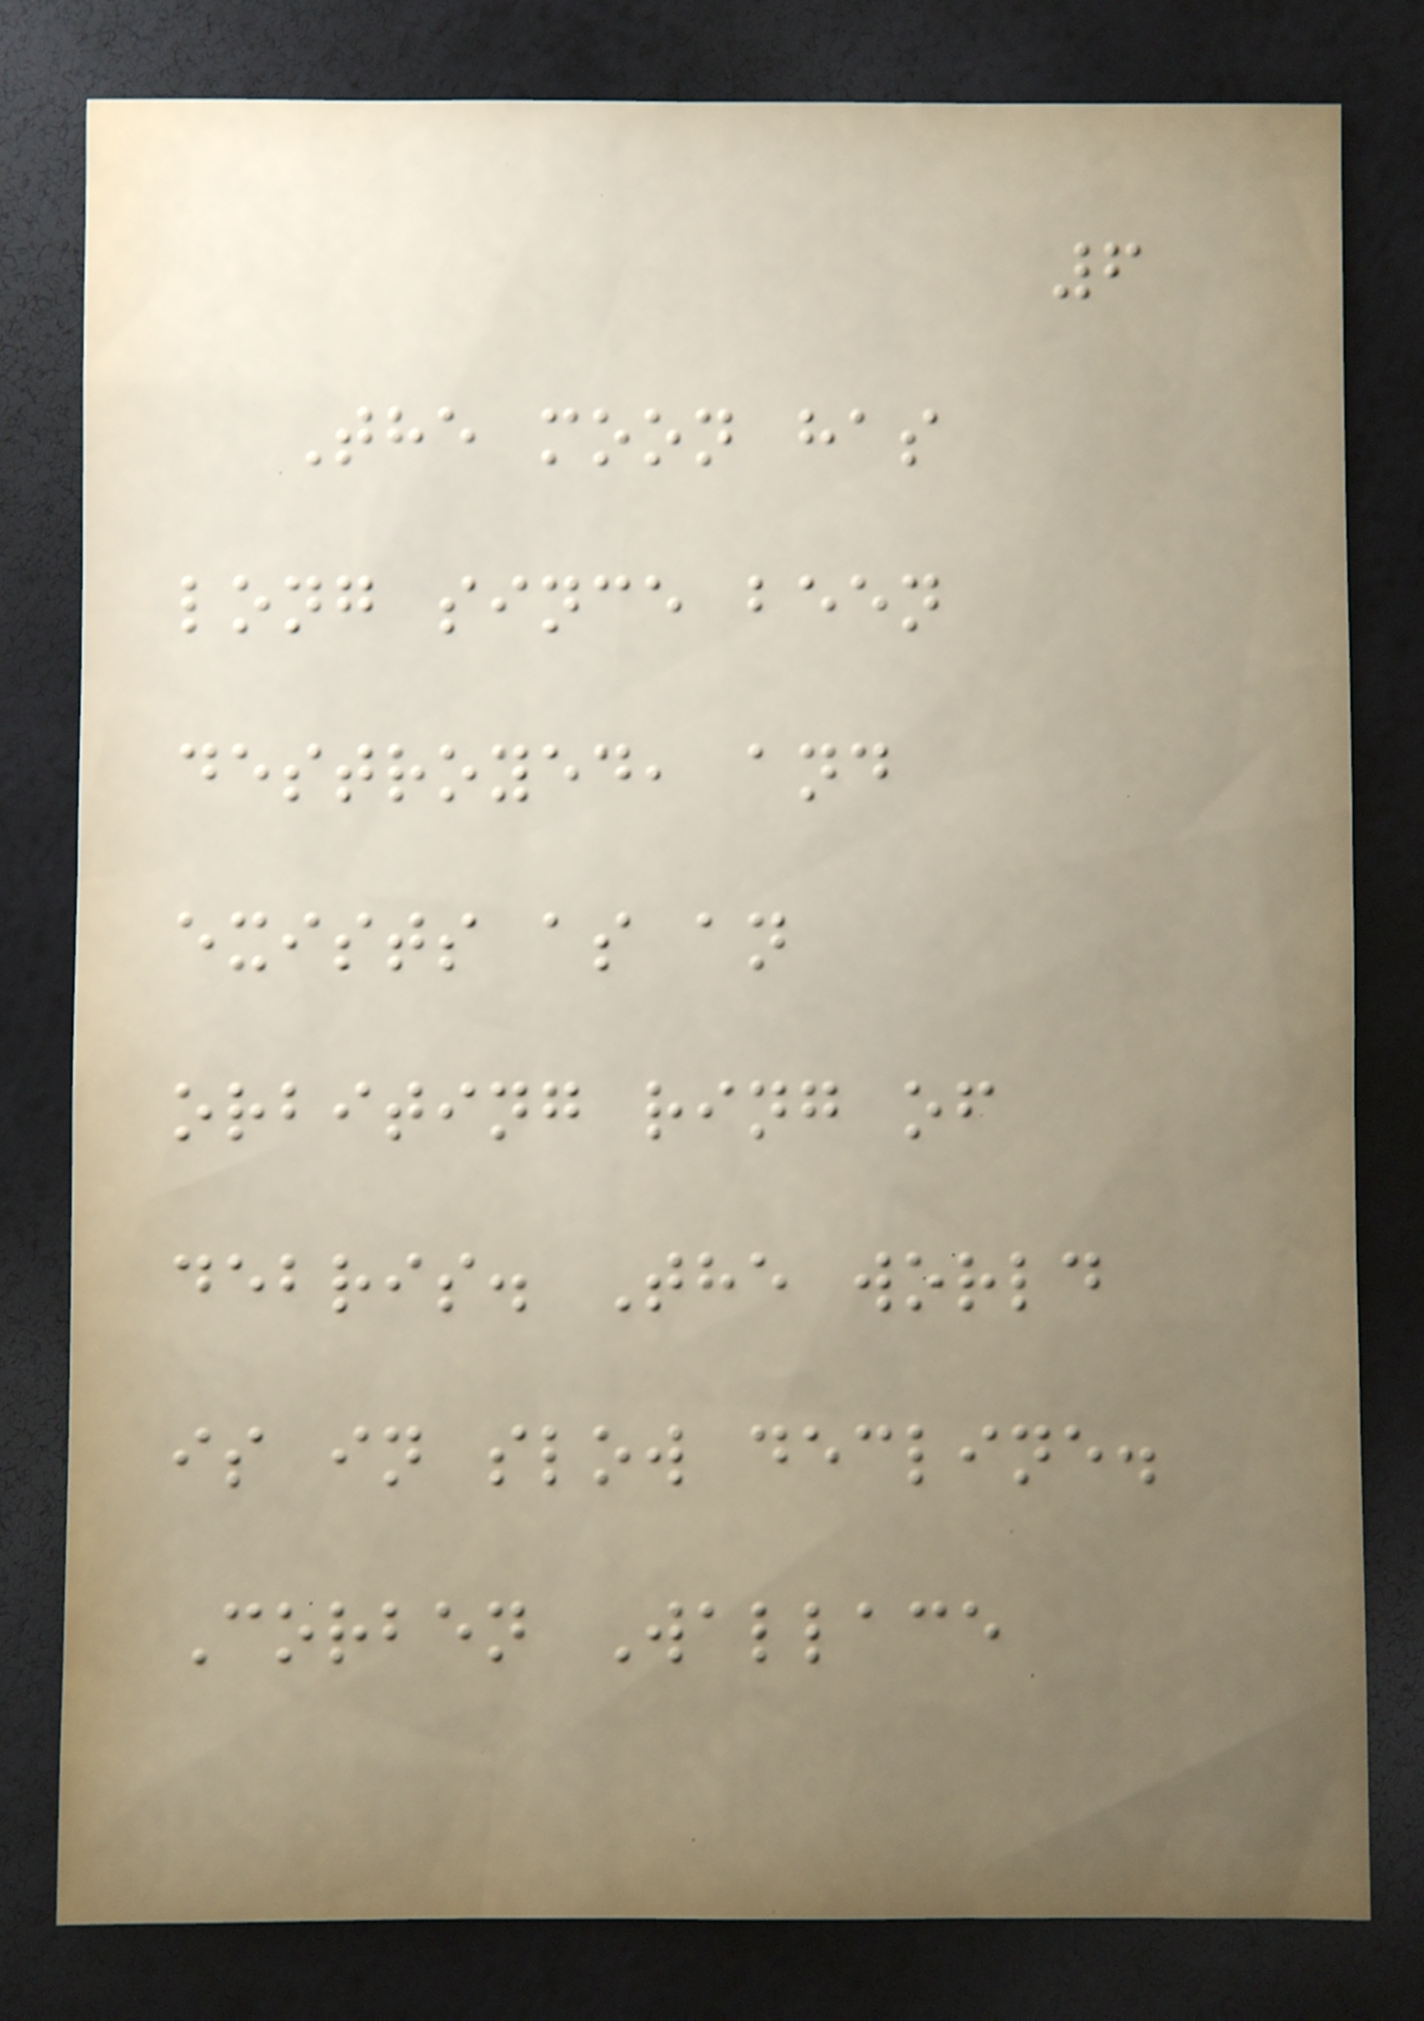6
The moon has
long since been
destroyed, and
exists as an
orbiting ring of
debris. The world
is in slow decline.
Corben Wallace
